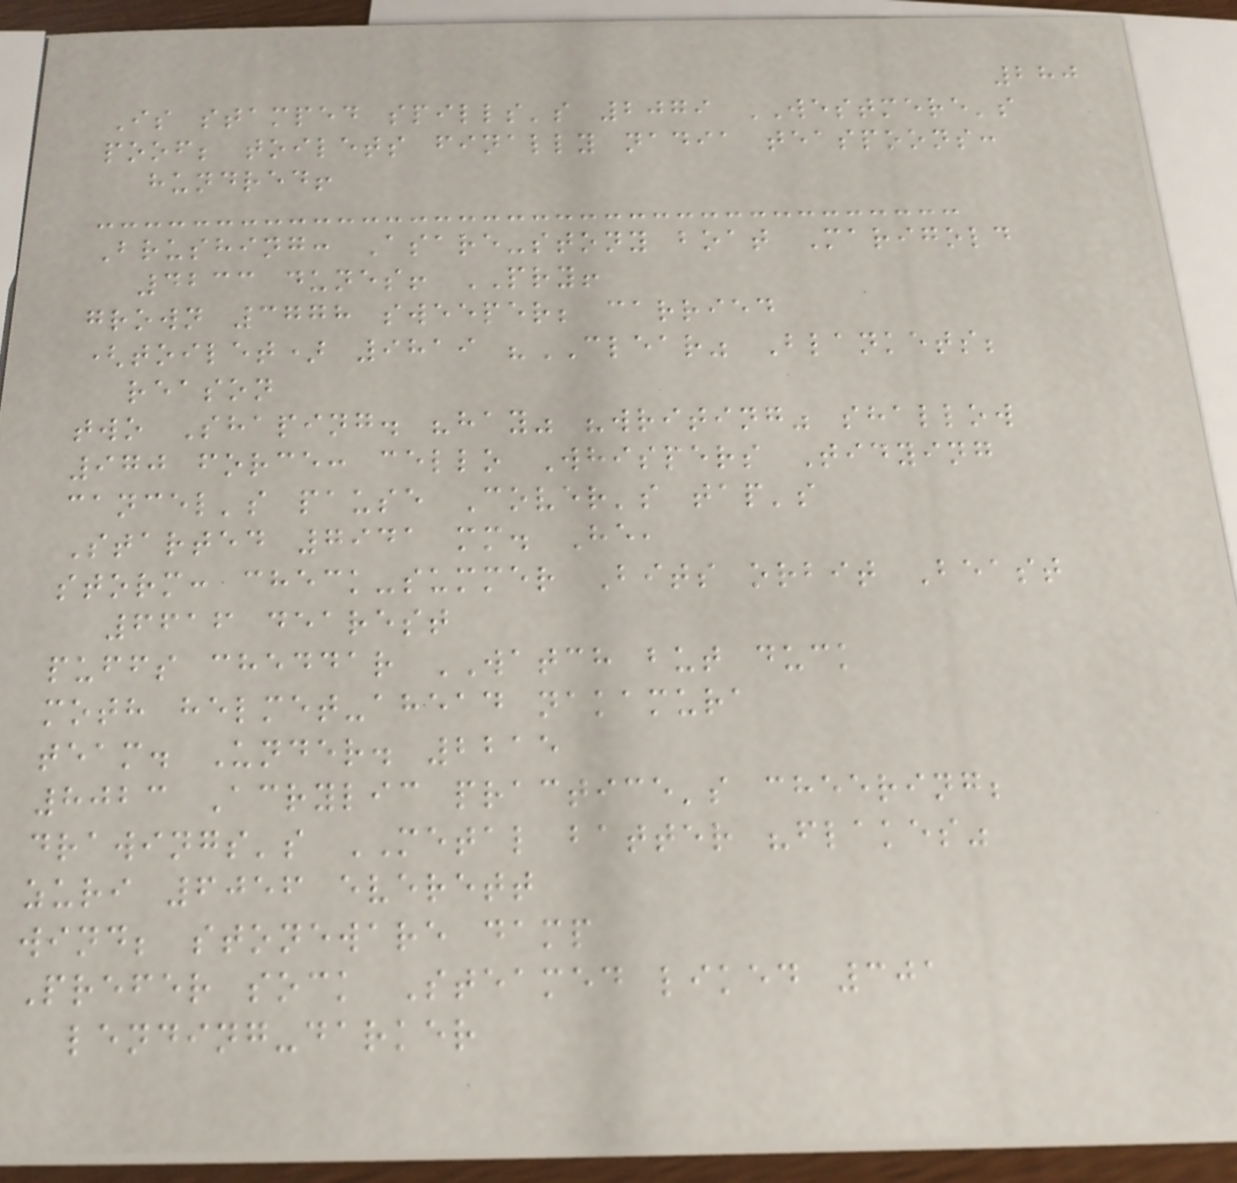280
Is stamped spills's 2079 WESTMERE's
poof; toilets finally nadia teaspoons:
hundred!
Brushing: Asare-stony boat Marigold
4233 dunes! PRY!
grown 3778 sweeper; carried
(toilet) 9819 "CLEAR" Blankets;
reason
two Shaping. "hay" "writing" shallow
970 force: cello Whispers Tidying
cancel's pause Cover's tap's
Started 7941 mm. He,
storm: check-summer Bits orbit Beast
6616 dearest
puffs cheddar WATCH but duck
moth helmet-ahead nakamura
team. Under. 2215
8023 Acrylic practice's cheering;
drawings's METAL batter "flakes"
zuri 6056 everett
wind; stoneware damp
Prefer sock Steamed liked 301
lending-darker
